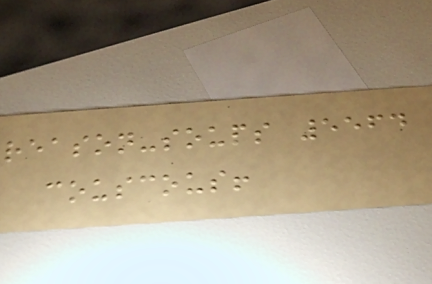reason-soups 5564
couscous!
